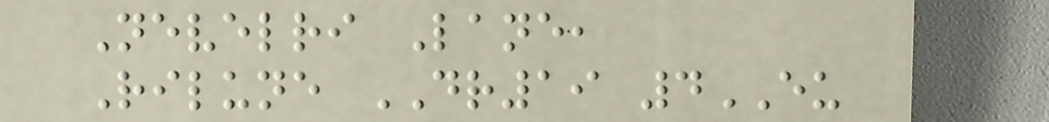Nevelri Lane,
Rilune DR19 4EU
